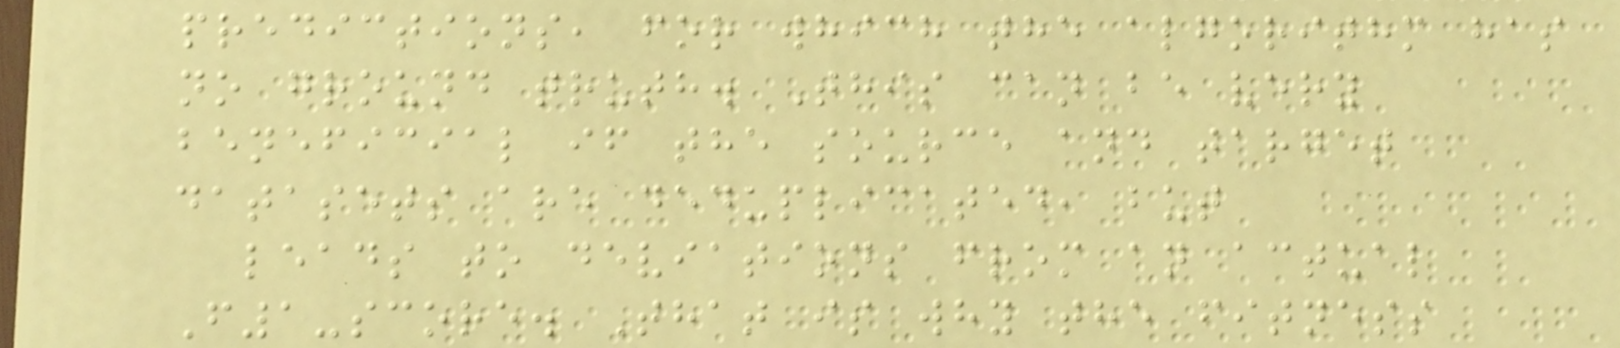predictions, for which the algorithm has
no ground truth. This can be very
beneficial if the source and target
datasets are deduplicated, but
leads to deviations from an actual
F1-score. That is why the fitness
